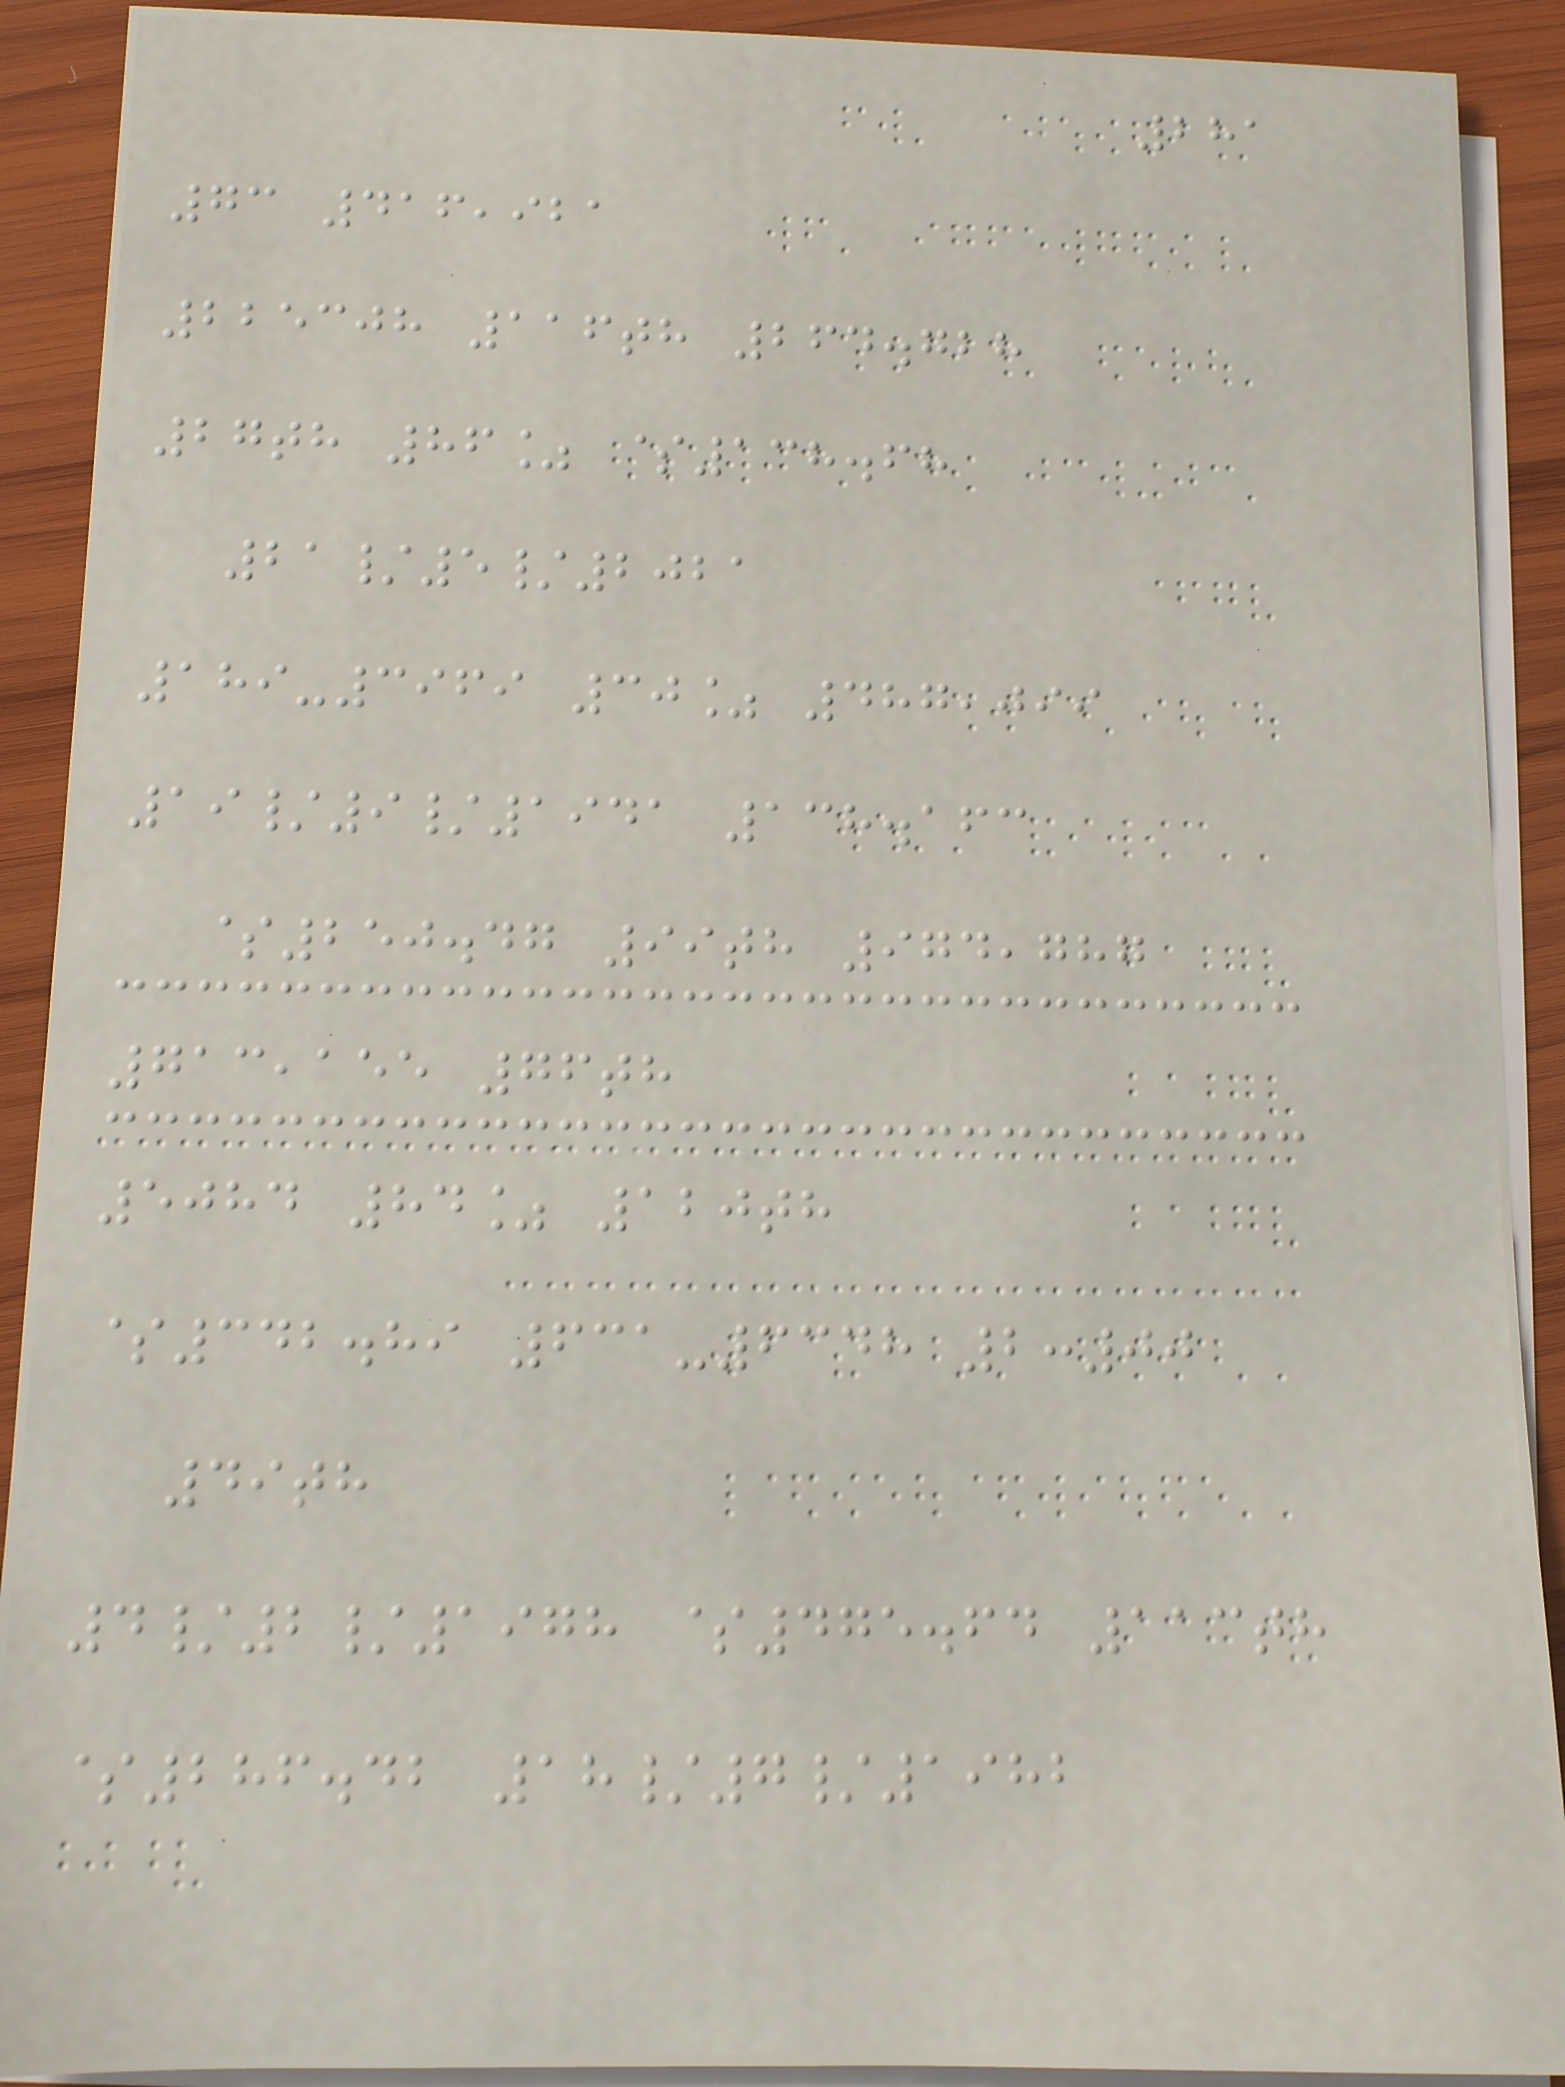281
73 416,921
225308 116th 264.728
27th 86% $138.68
21/5/2021
189-3969 30% 487,099
19/9/1941 138.163
$250.47 99th 974,787
713,155 76th
5084 84% 120th
$342.89 631-6348 2:00
49th
4/2/1978 $475.64 113th
$286.42 18/7/1982
